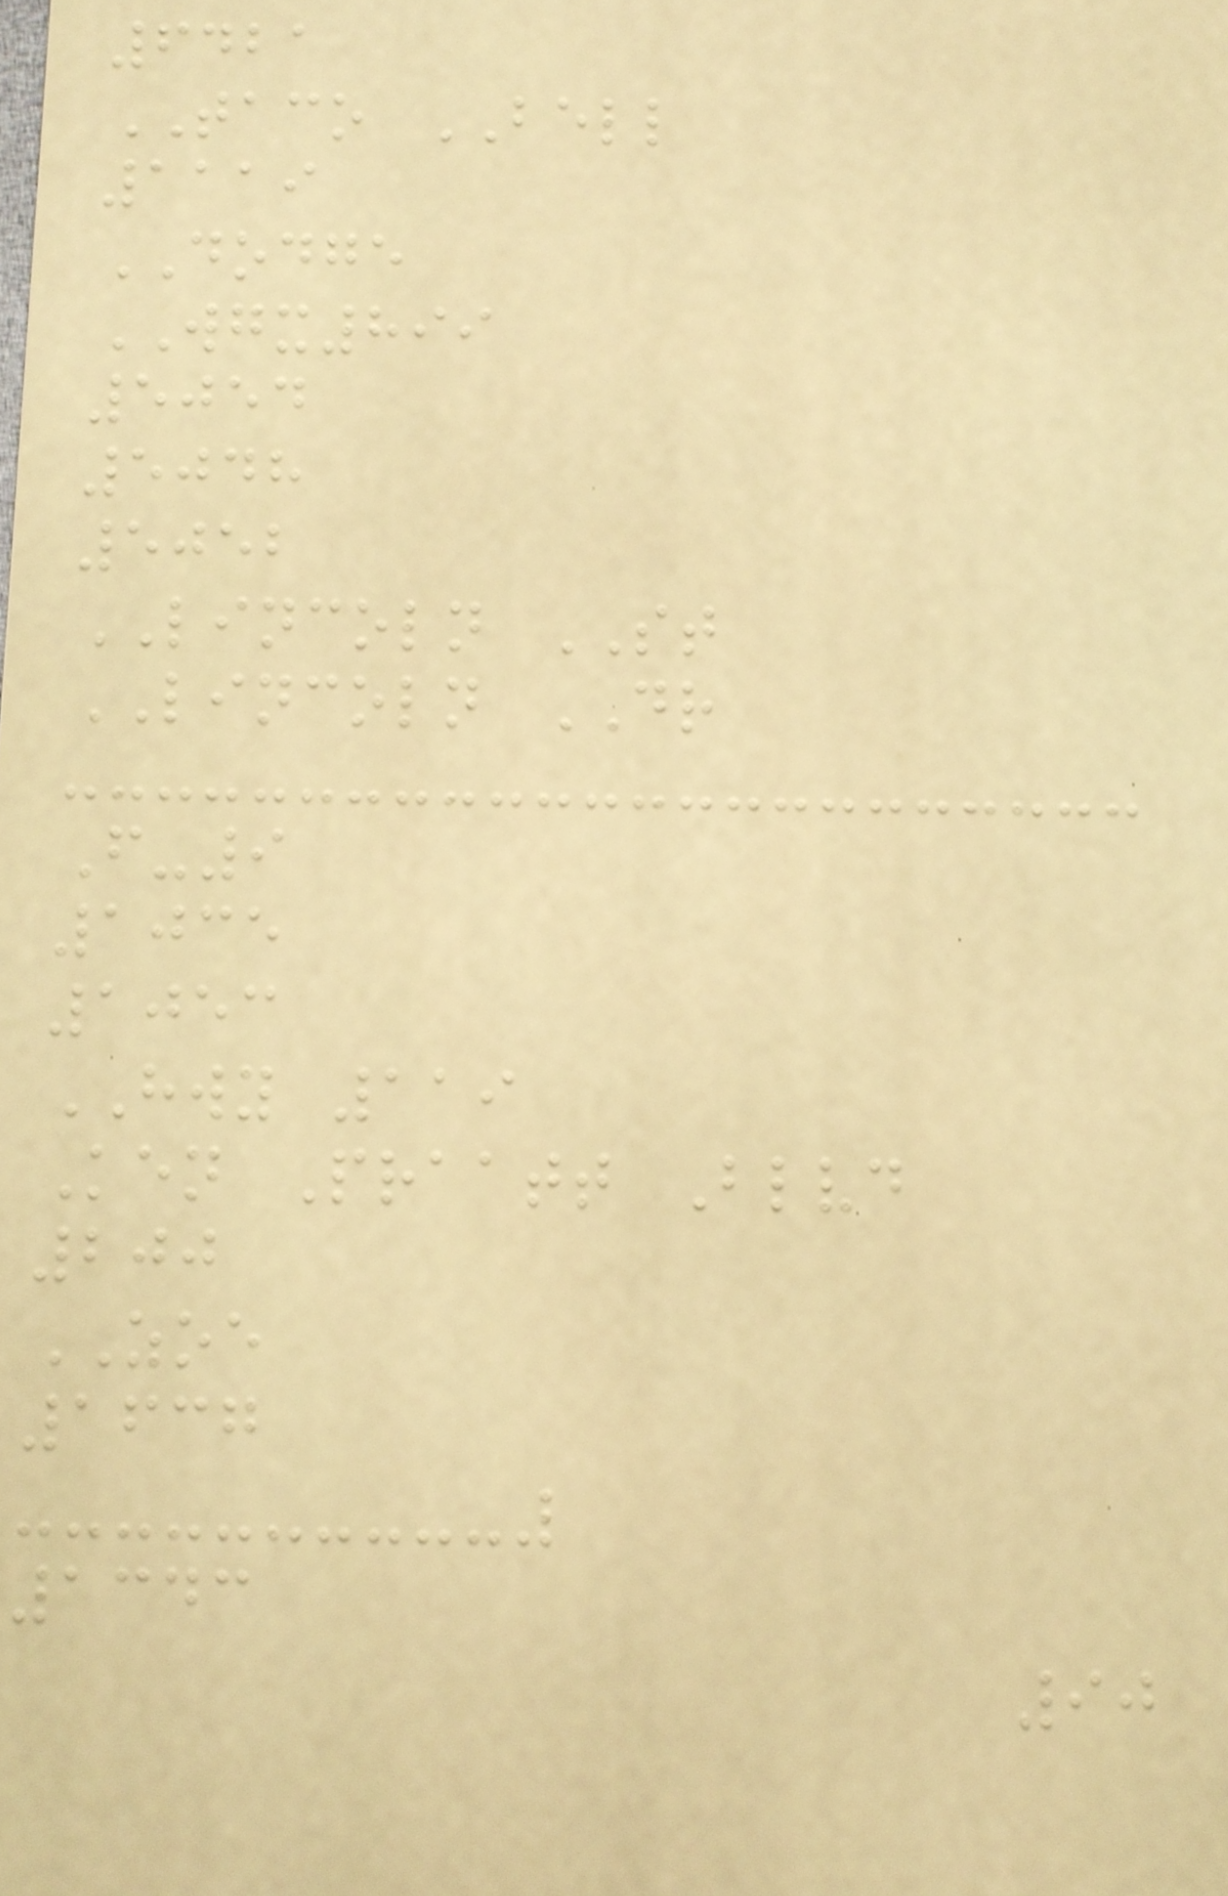6421
TACO BELL
1119
DODGE
WGX899
5054
5048
5052
LINCOLN ST
LINCOLN DR
F-9
1035
1053
HWY 119
Ken Praatt Blvd
200
ZOE
1637
1343
90
